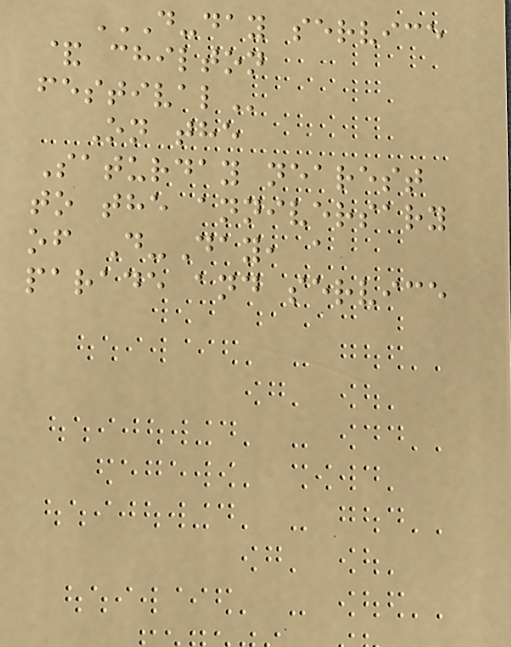D-DAY SERVICE
& CHILTON
FESTIVAL
On the
Saturday nearest
to the anniversary
of D-Day, a
parade and service
